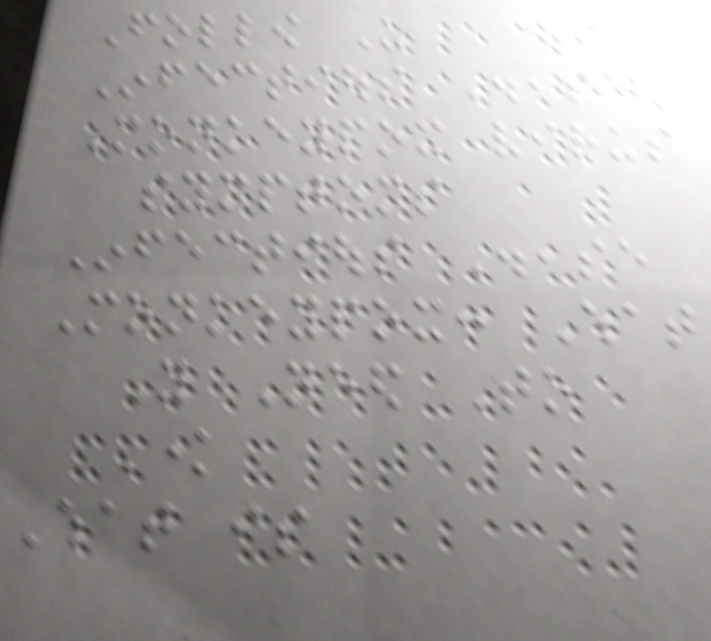Follow Us
Infectious Disease
Monkeypox virus
symptoms
Infectious Disease
Monkeypox: What
You Need To
Know
What is
